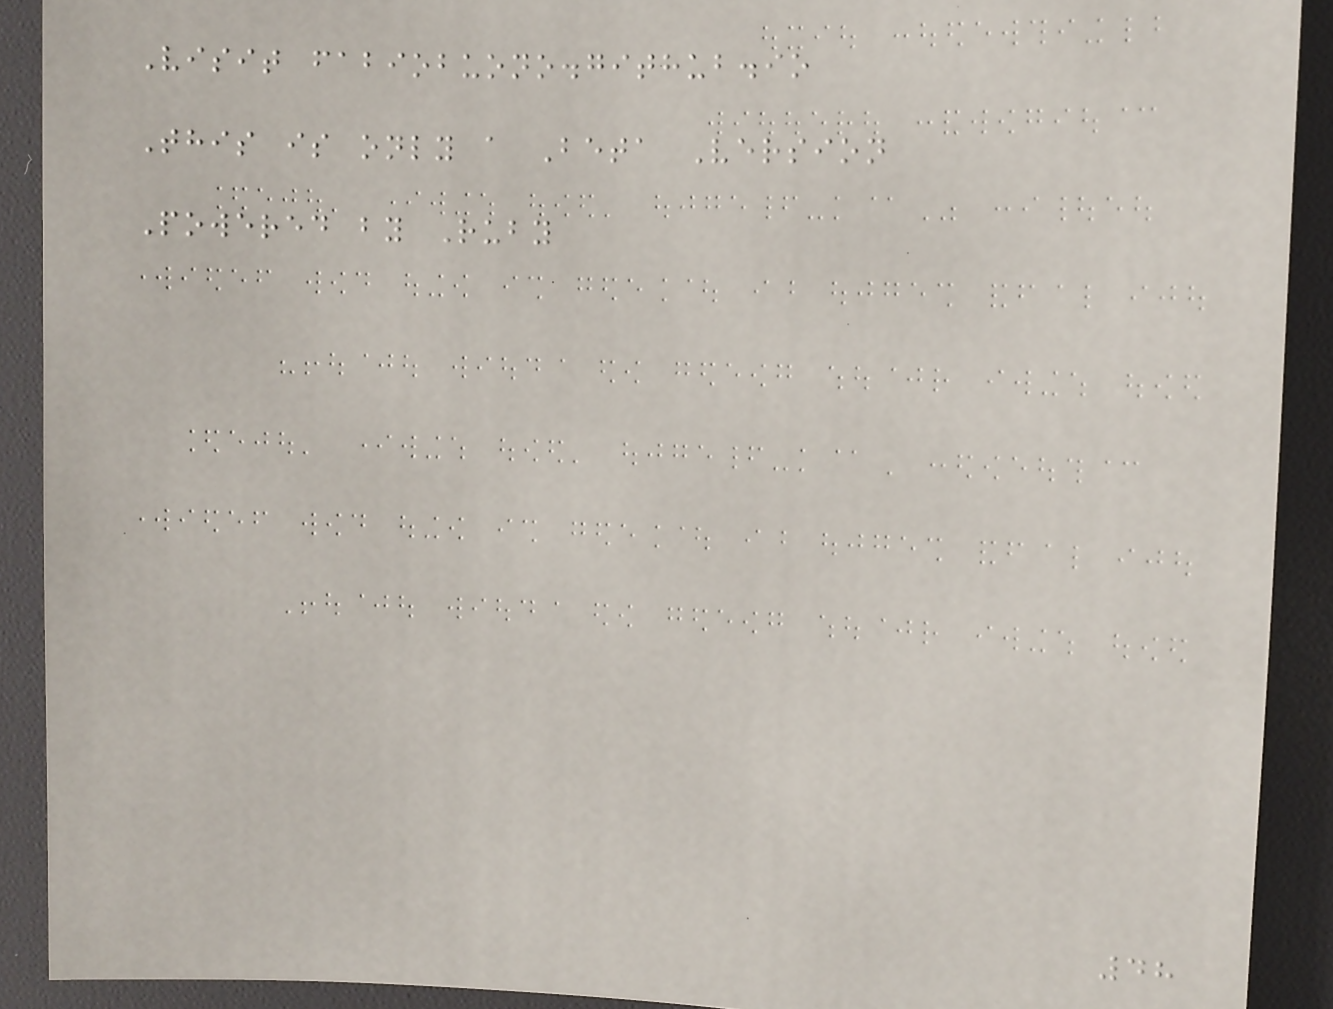Visit fabiobuono.github.io
This is only a Beta Version
Powered by Ruby
48
